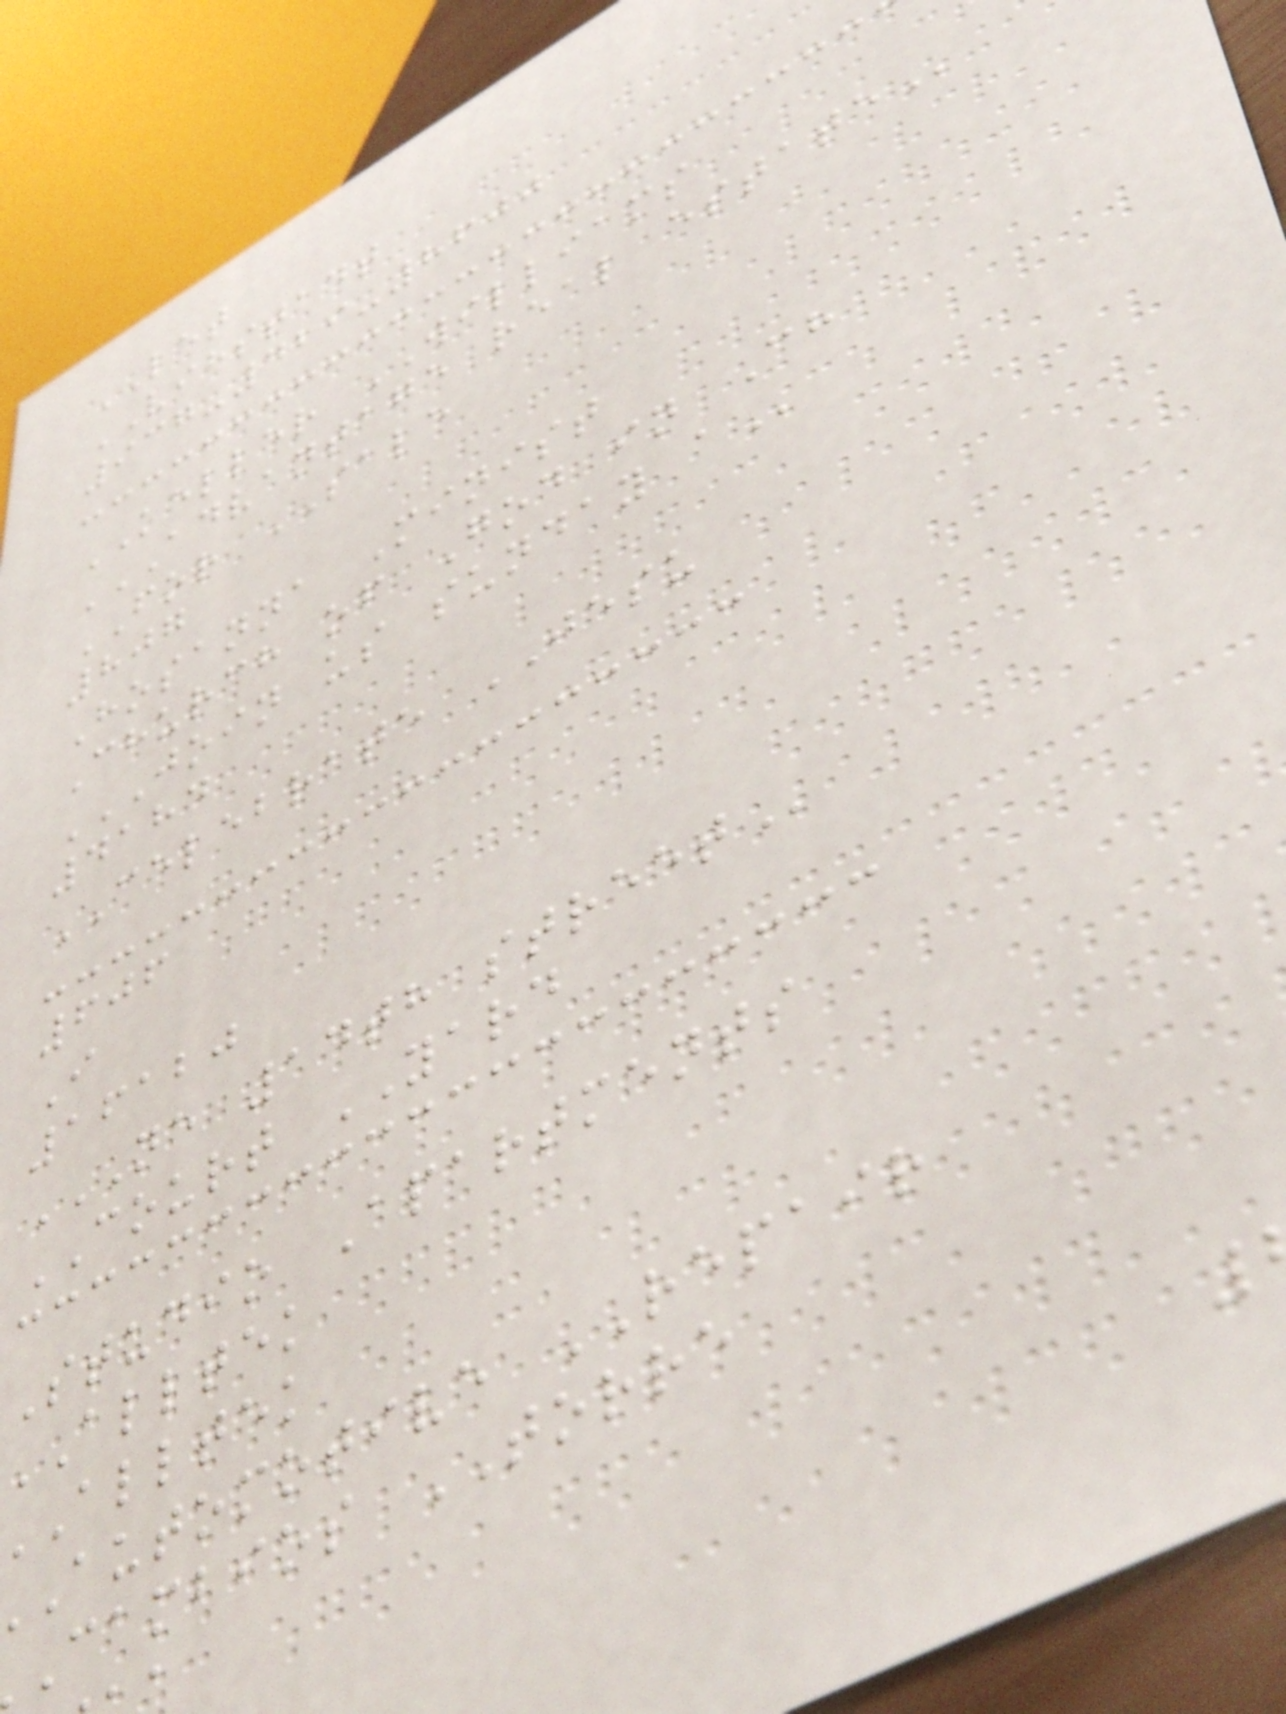LET
VIHSTADT
937-429-8600
KELLER WILLIAMS
ADVANTAGE REAL ESTATE
FOR SALE
807
Hosanna Minist
Church of God in Ch
JOIN US SUNDAY A
4184
CELEBRATE JESU
606
I
16120
NE 14TH STREET
COURT YARD
Studio Apartments
ALLTEK
alltek
automotive REPAIR
cambios TORRE
